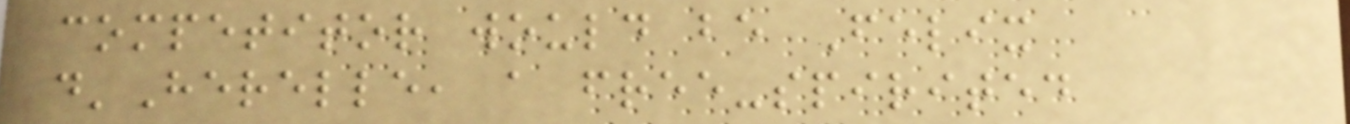competitor would be Felix
d'Herelle, a free-spirited
